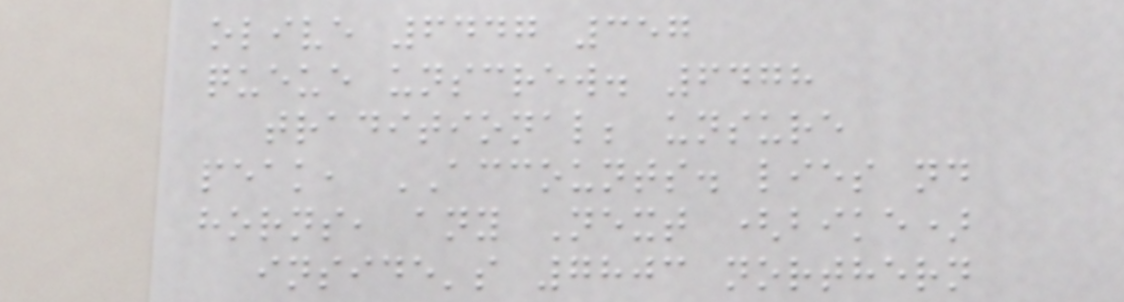olive 6447 357
queue unscrew. 6478
traditional; unsure
peak, ACCOUNTS. lies nd
horns, any Next (bike)
inside's 7803 northern
